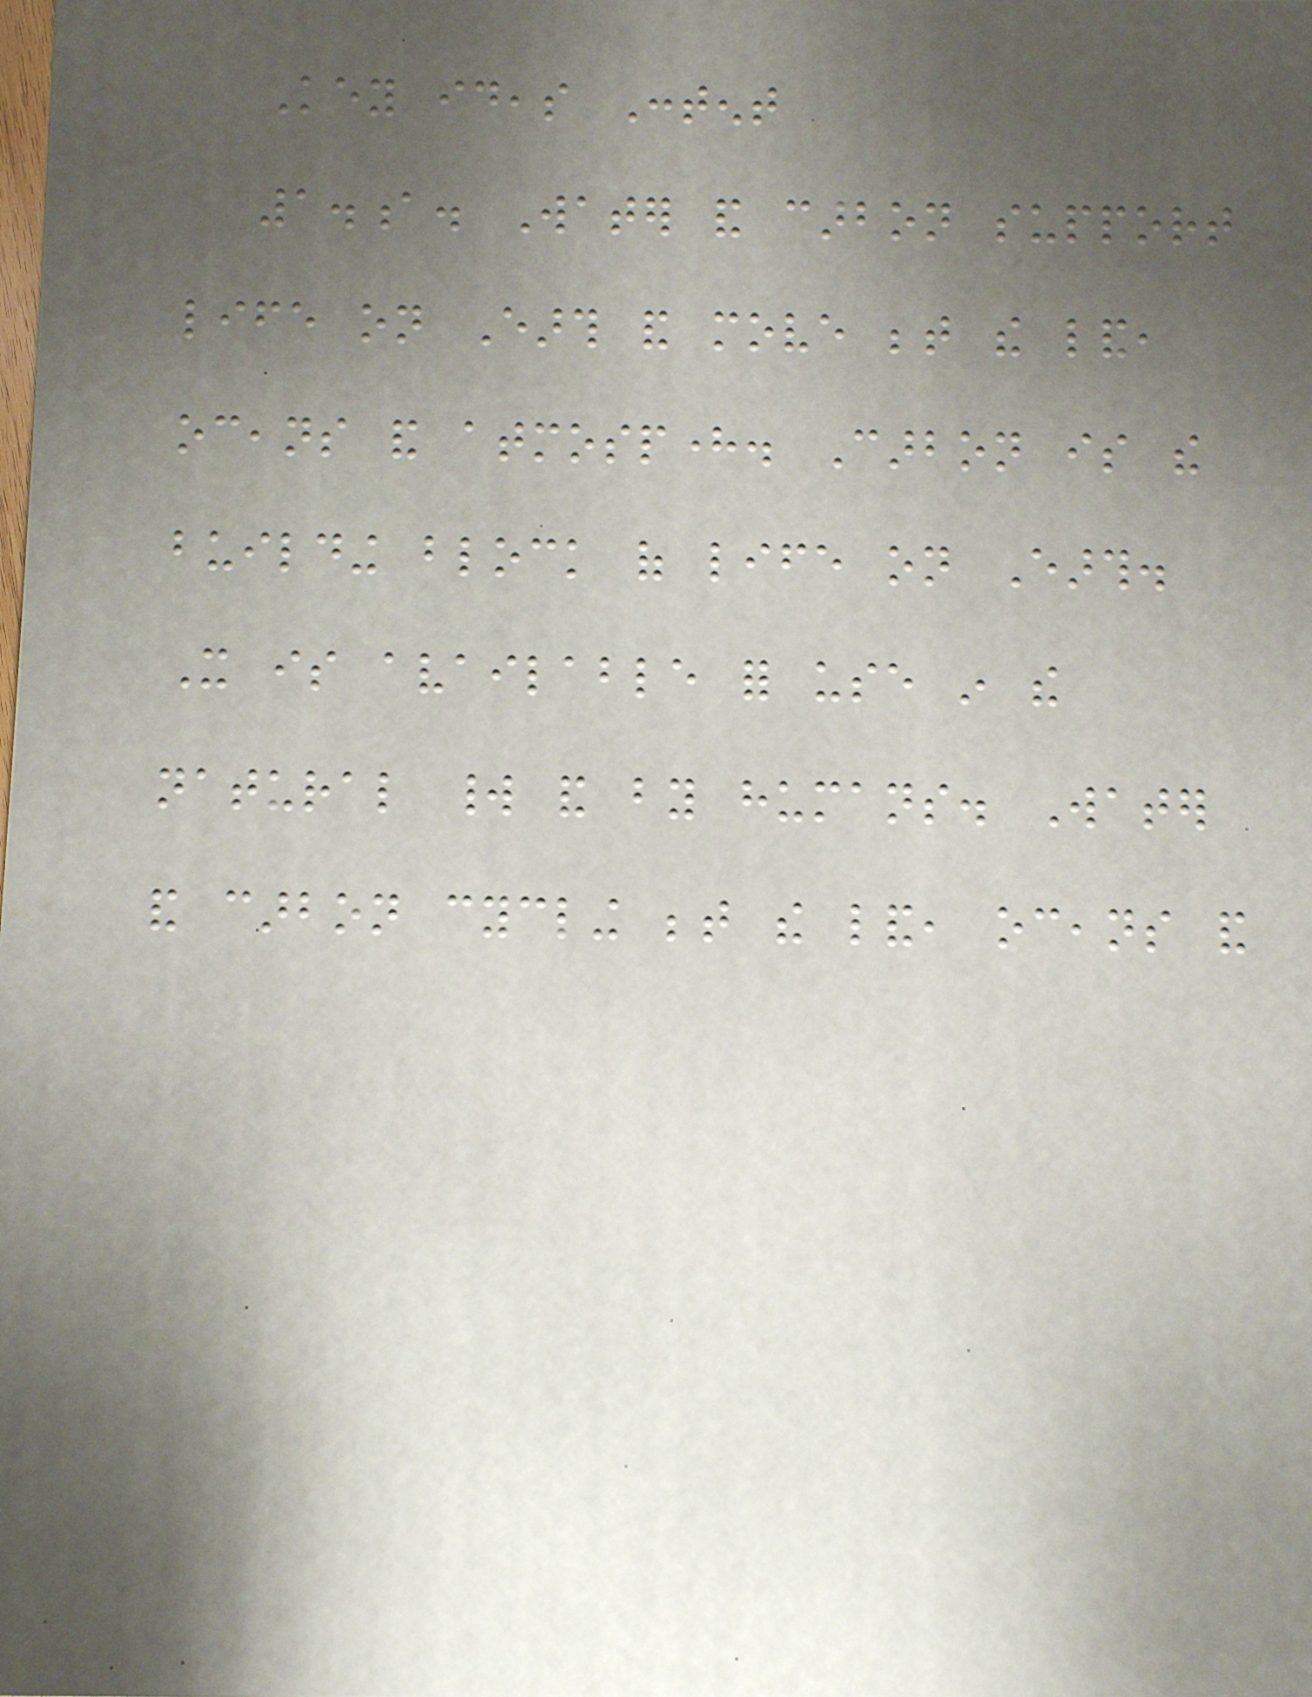Key ideas Content
1.a. Water and carbon support
life on Earth and move between the land,
oceans and atmosphere. Carbon is the
building block of life on Earth.
It is available for use in the
natural world and by humans. Water
and carbon cycling between the land, oceans and
